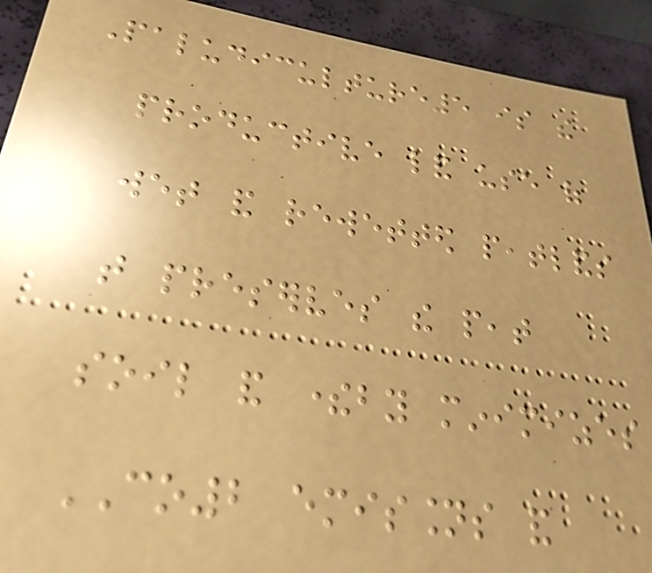Paludiculture5 is the
productive land use of
wet and rewetted peatlands
that preserves the peat
soil and thereby minimizes
CO2 emissions and
